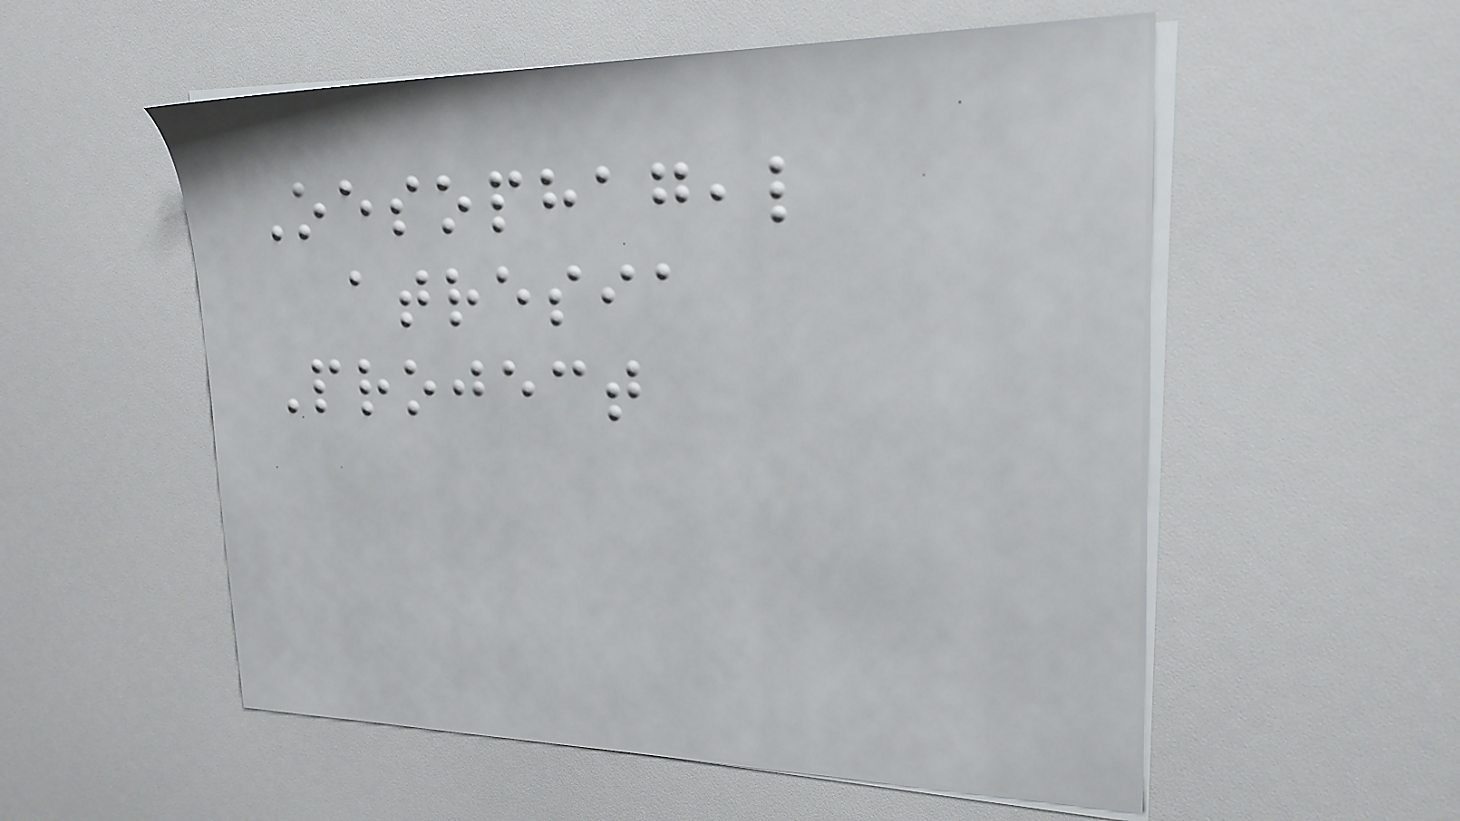Oesophageal
atresia
Project
